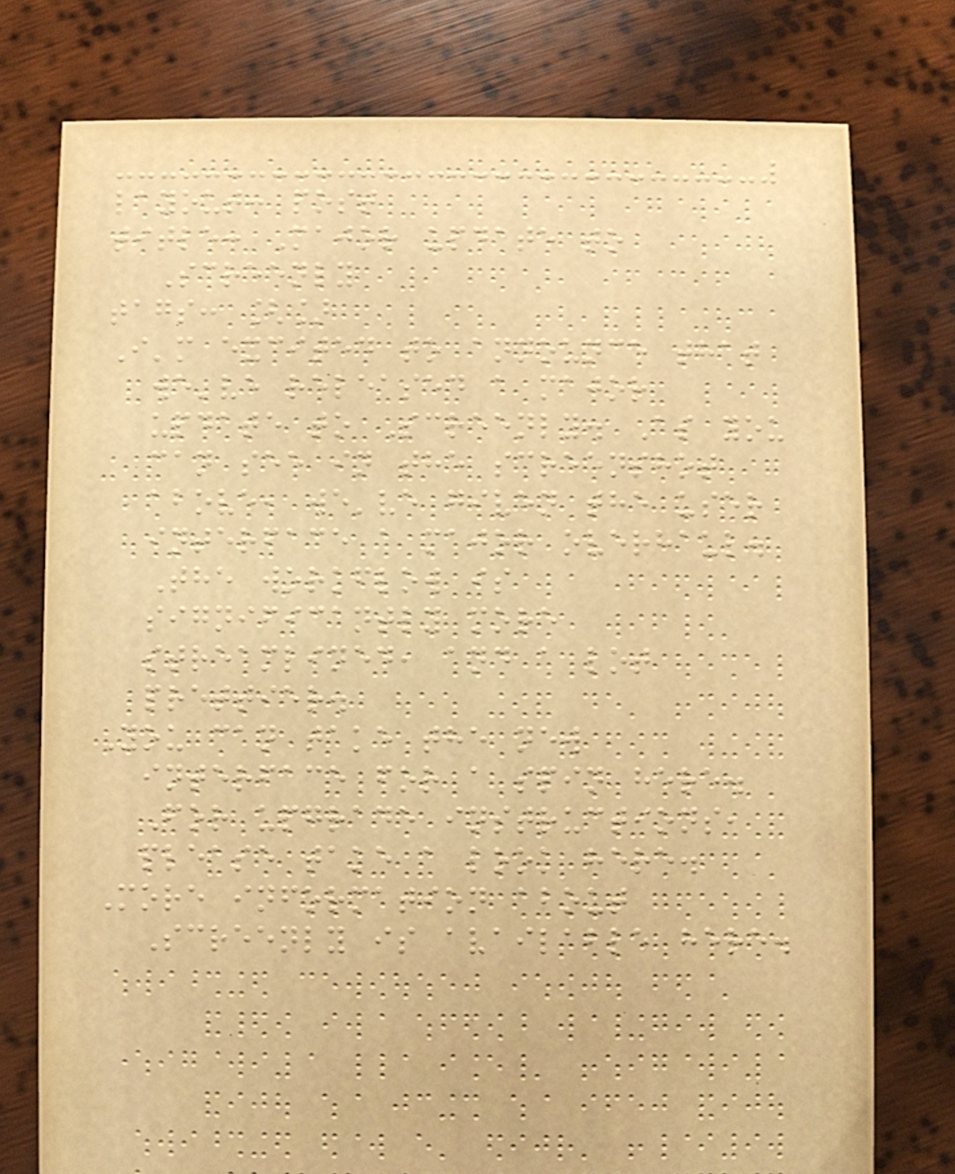layout: post
title: Major update to
Screenly
tags: []
I'm excited to announce that
we've released a major
update to Screenly. As you
can see in the screenshot
above, we've given the user
interface a major overhaul.
The workflow is
significantly more
streamlined, and a lot
prettier.
You can take the new
interface for a spin here.
For upgrade instructions,
please take a look here.
More information about
Screenly is available here.
